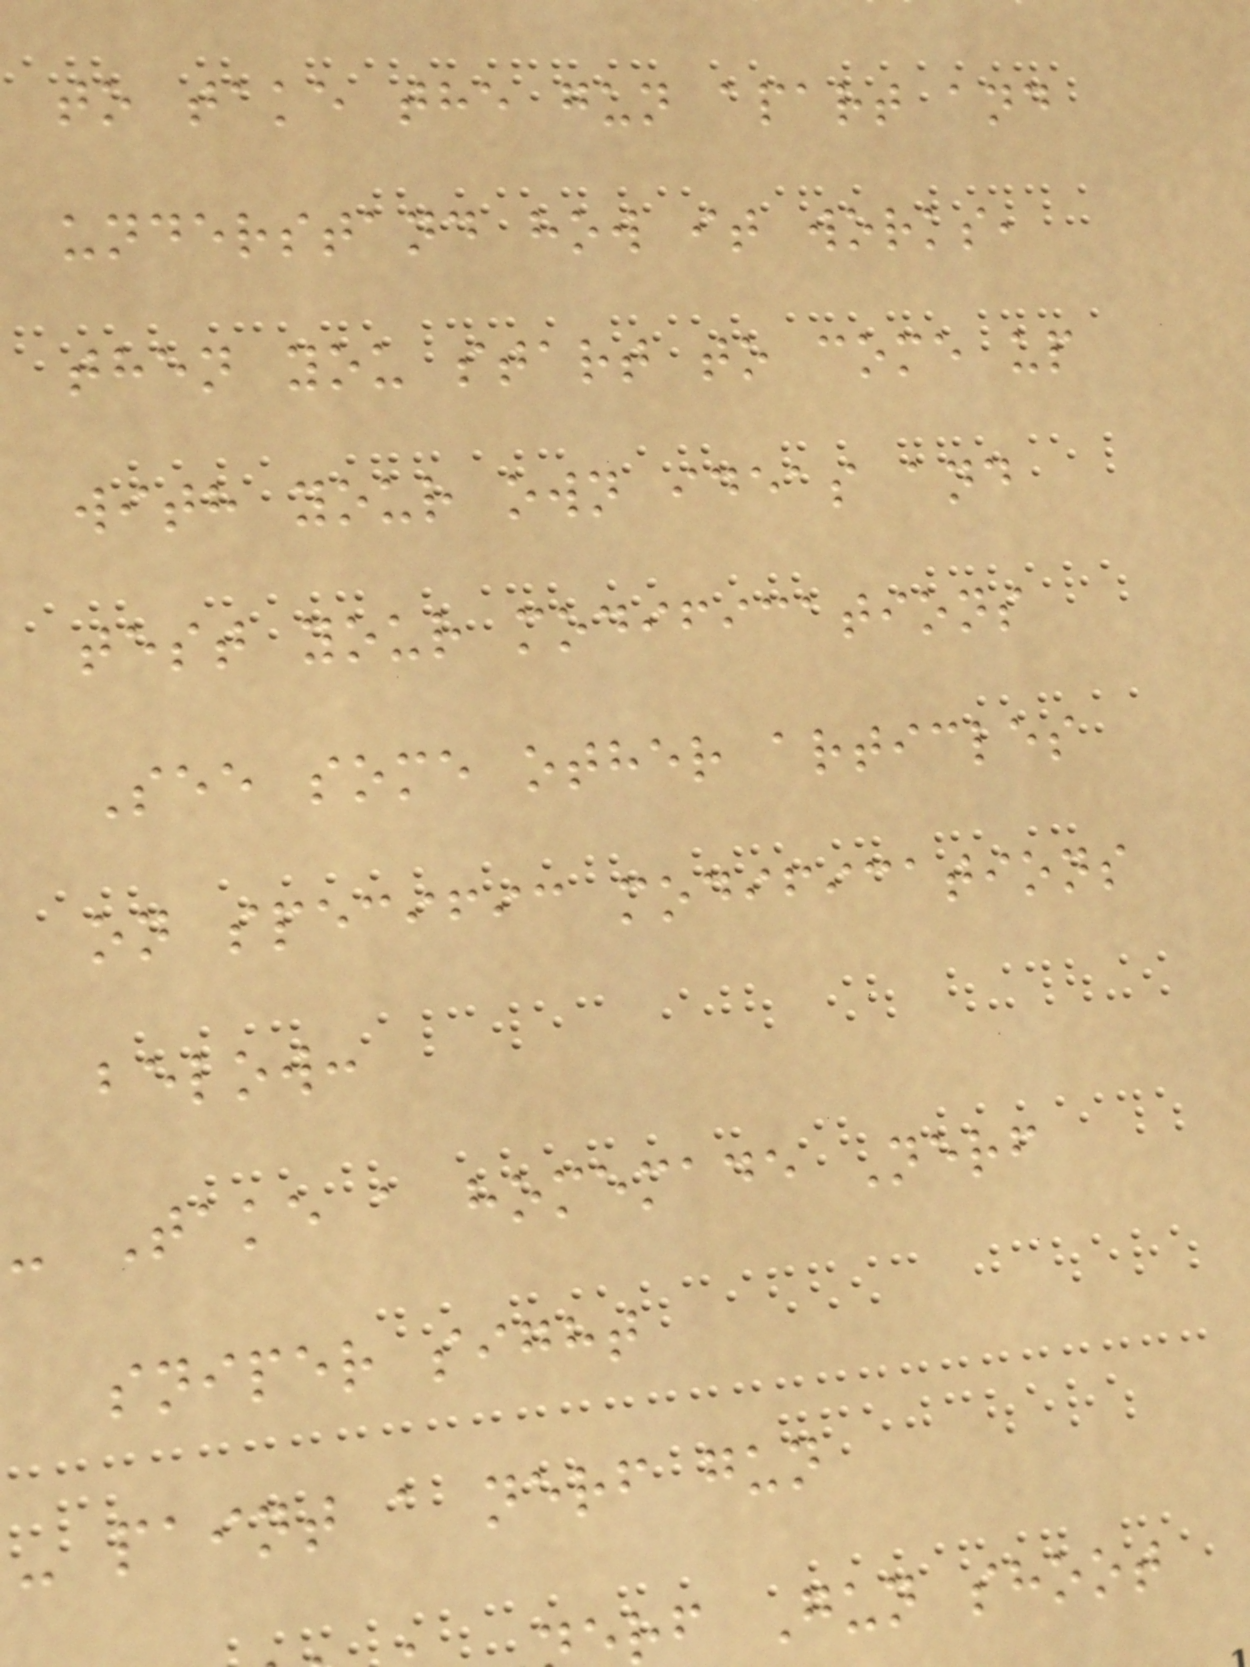to take the gun apart and
understand how it works,
then you start to come up
with your own ideas and
test your modifications
See some other articles
on specific modifications
below:
- Take a homemade Nerf
sniper sight
- paint a nerf gun
rf Gun shoot
